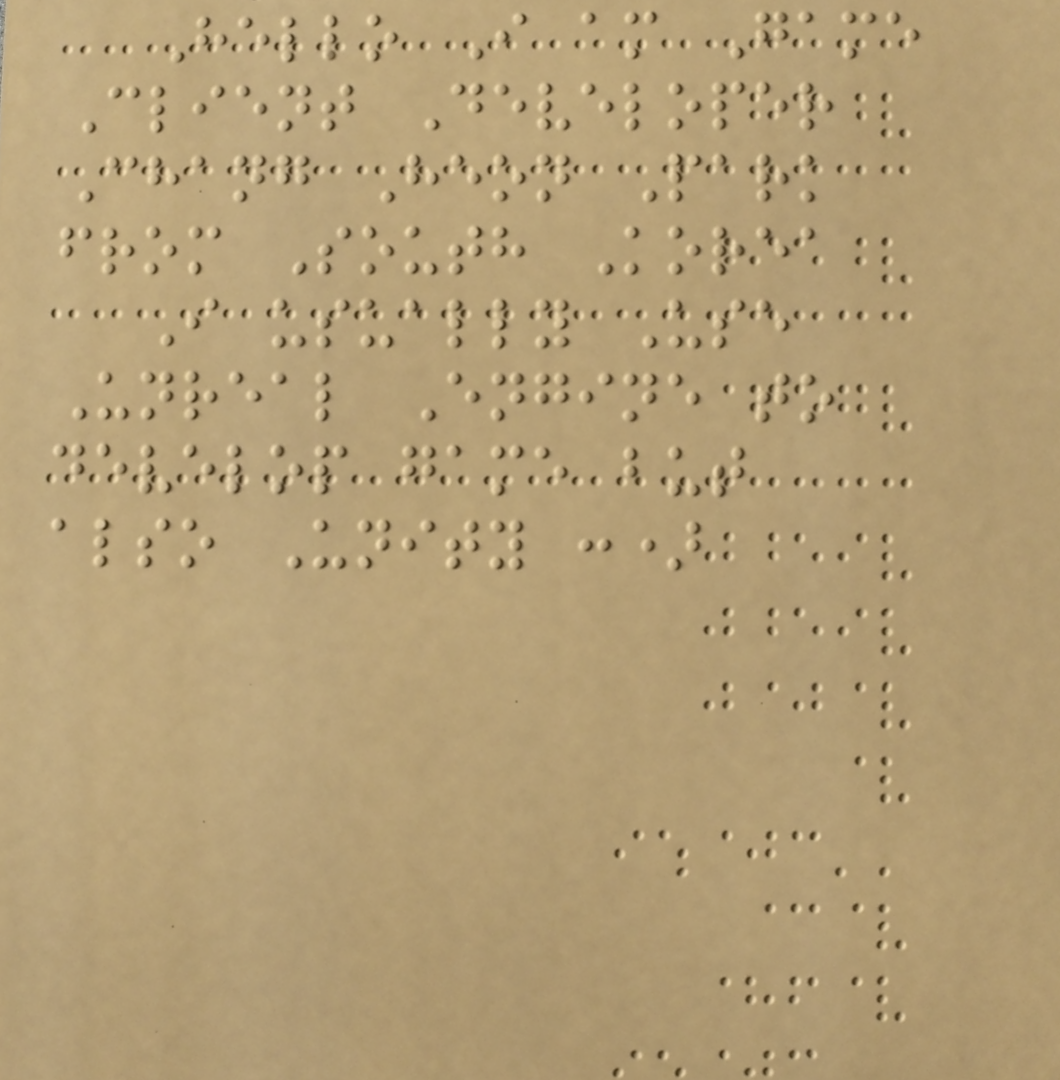Hello I am Game
Client Developer
Chang Heon Park
from South Korea
I usually Use
Unreal Engine to
develop game but
also Unity :)
